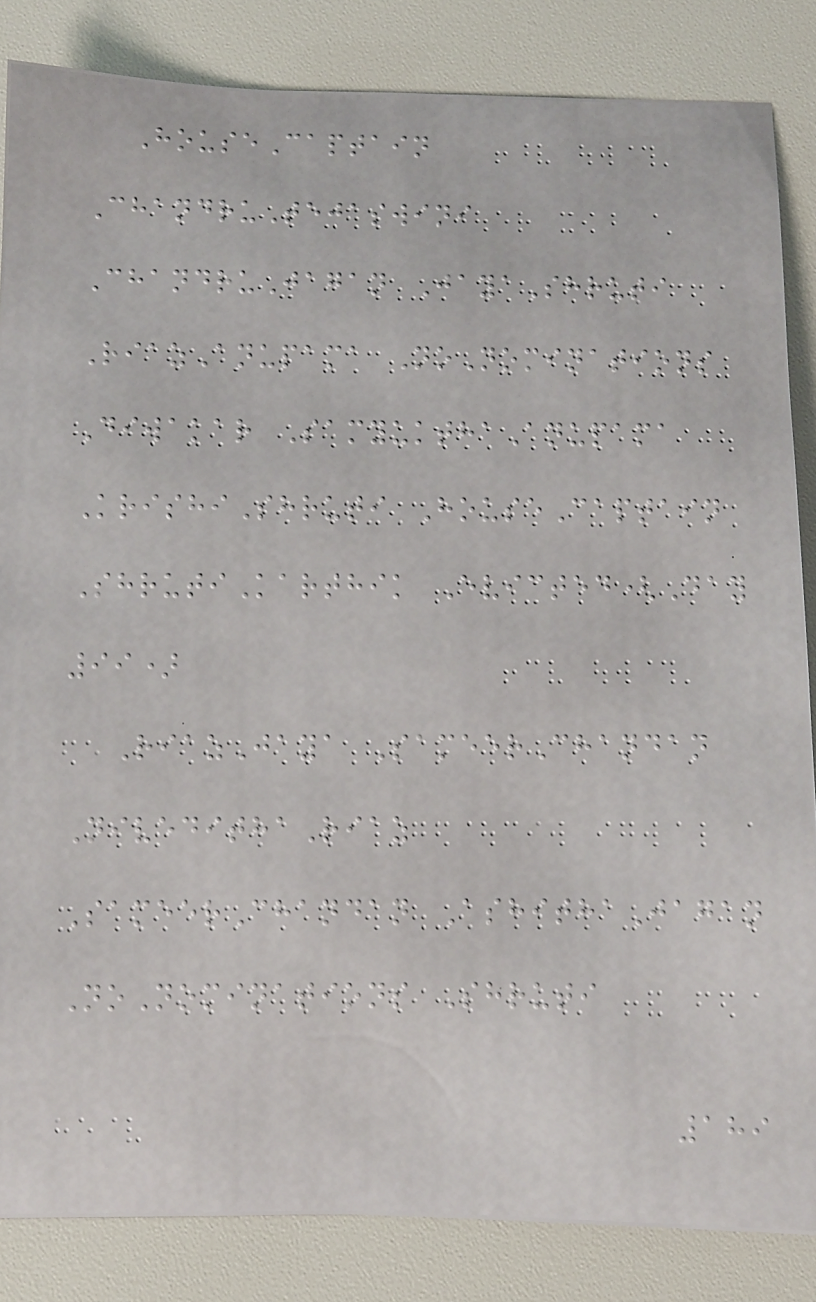HouseCaptain
ChandruTejaswini
ChandruJagan JayaShruti
RiazAnupama NoNominations
Diwakar SamyukthaAnupama
KrishiShruti HouseCaptain
ShrutiKarthik Evicted(Day
99)
RiazJaya SameerChandan
NivedithaRiaz
SameerChandan AshithaJagan
NoNominations Shruti
189
